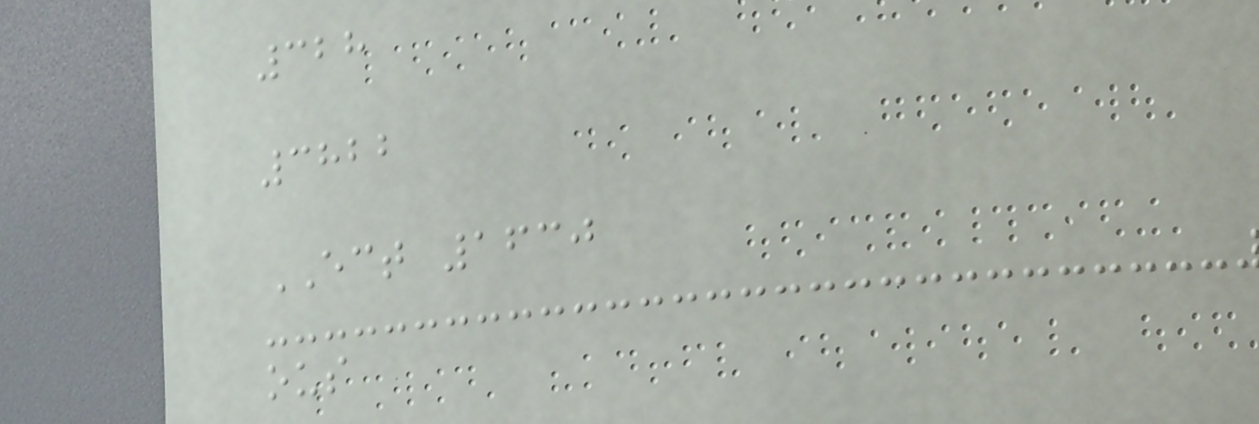328
3822
ECT 1630
ous
